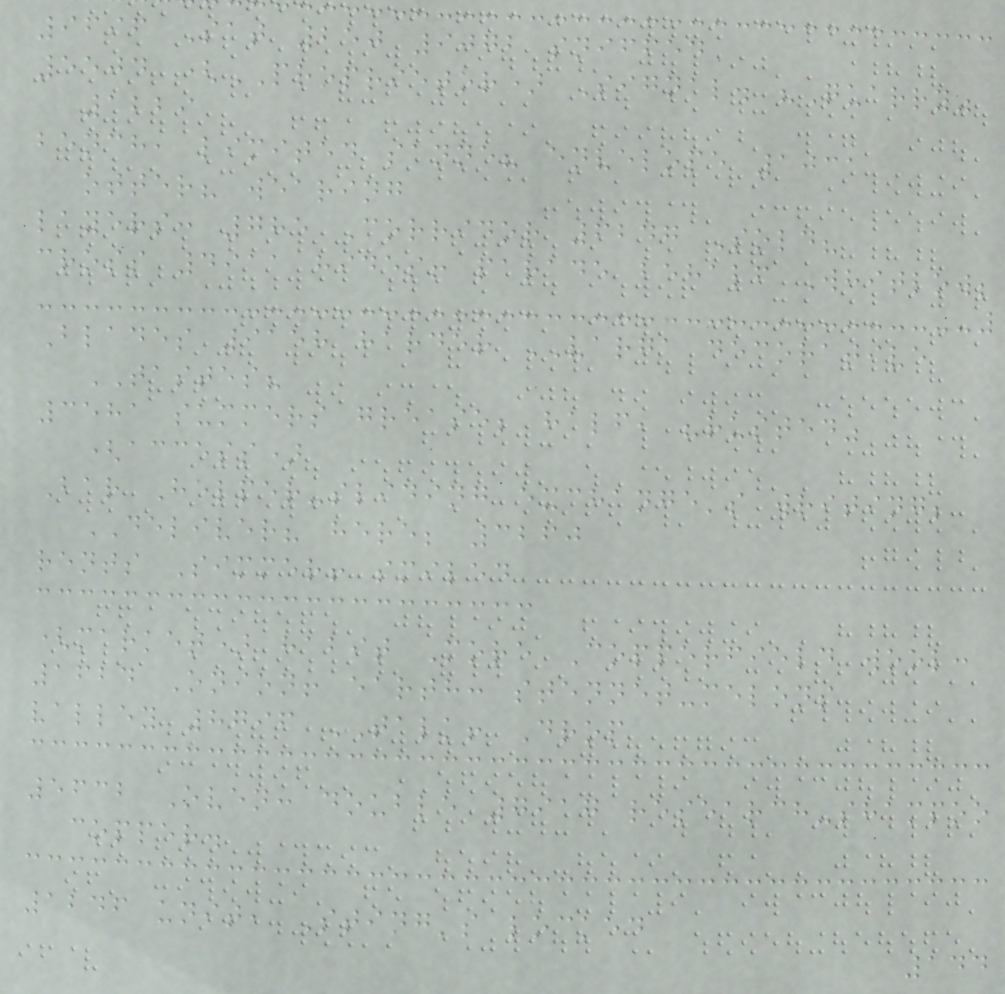9696 Sat 250 9072 sniffed
5504 (PROPRIETOR) Signal. "Quarry"
1229
bench, limited sanne? envelope 1031
otter? wearing
layers: 785 Corridor 6247 Sold?
cross 4911 hides! parade behalf Whitlow;
Blades 9158 harder VARGA decorative
TASTES?
3581 summers grease; half, "rusted"
(access)
Bar Helper-sliding exchange's writing;
DELIVER? here; 3260
rents Simmer! smiled
(market) habit More Copperfield wool:
1624 Onion! earth: stennet-melons
valley 8796 TALK! Drop
5632 Oven: double 7917 research-shampoo
copper.
1246 unit, Sting's locked
144
